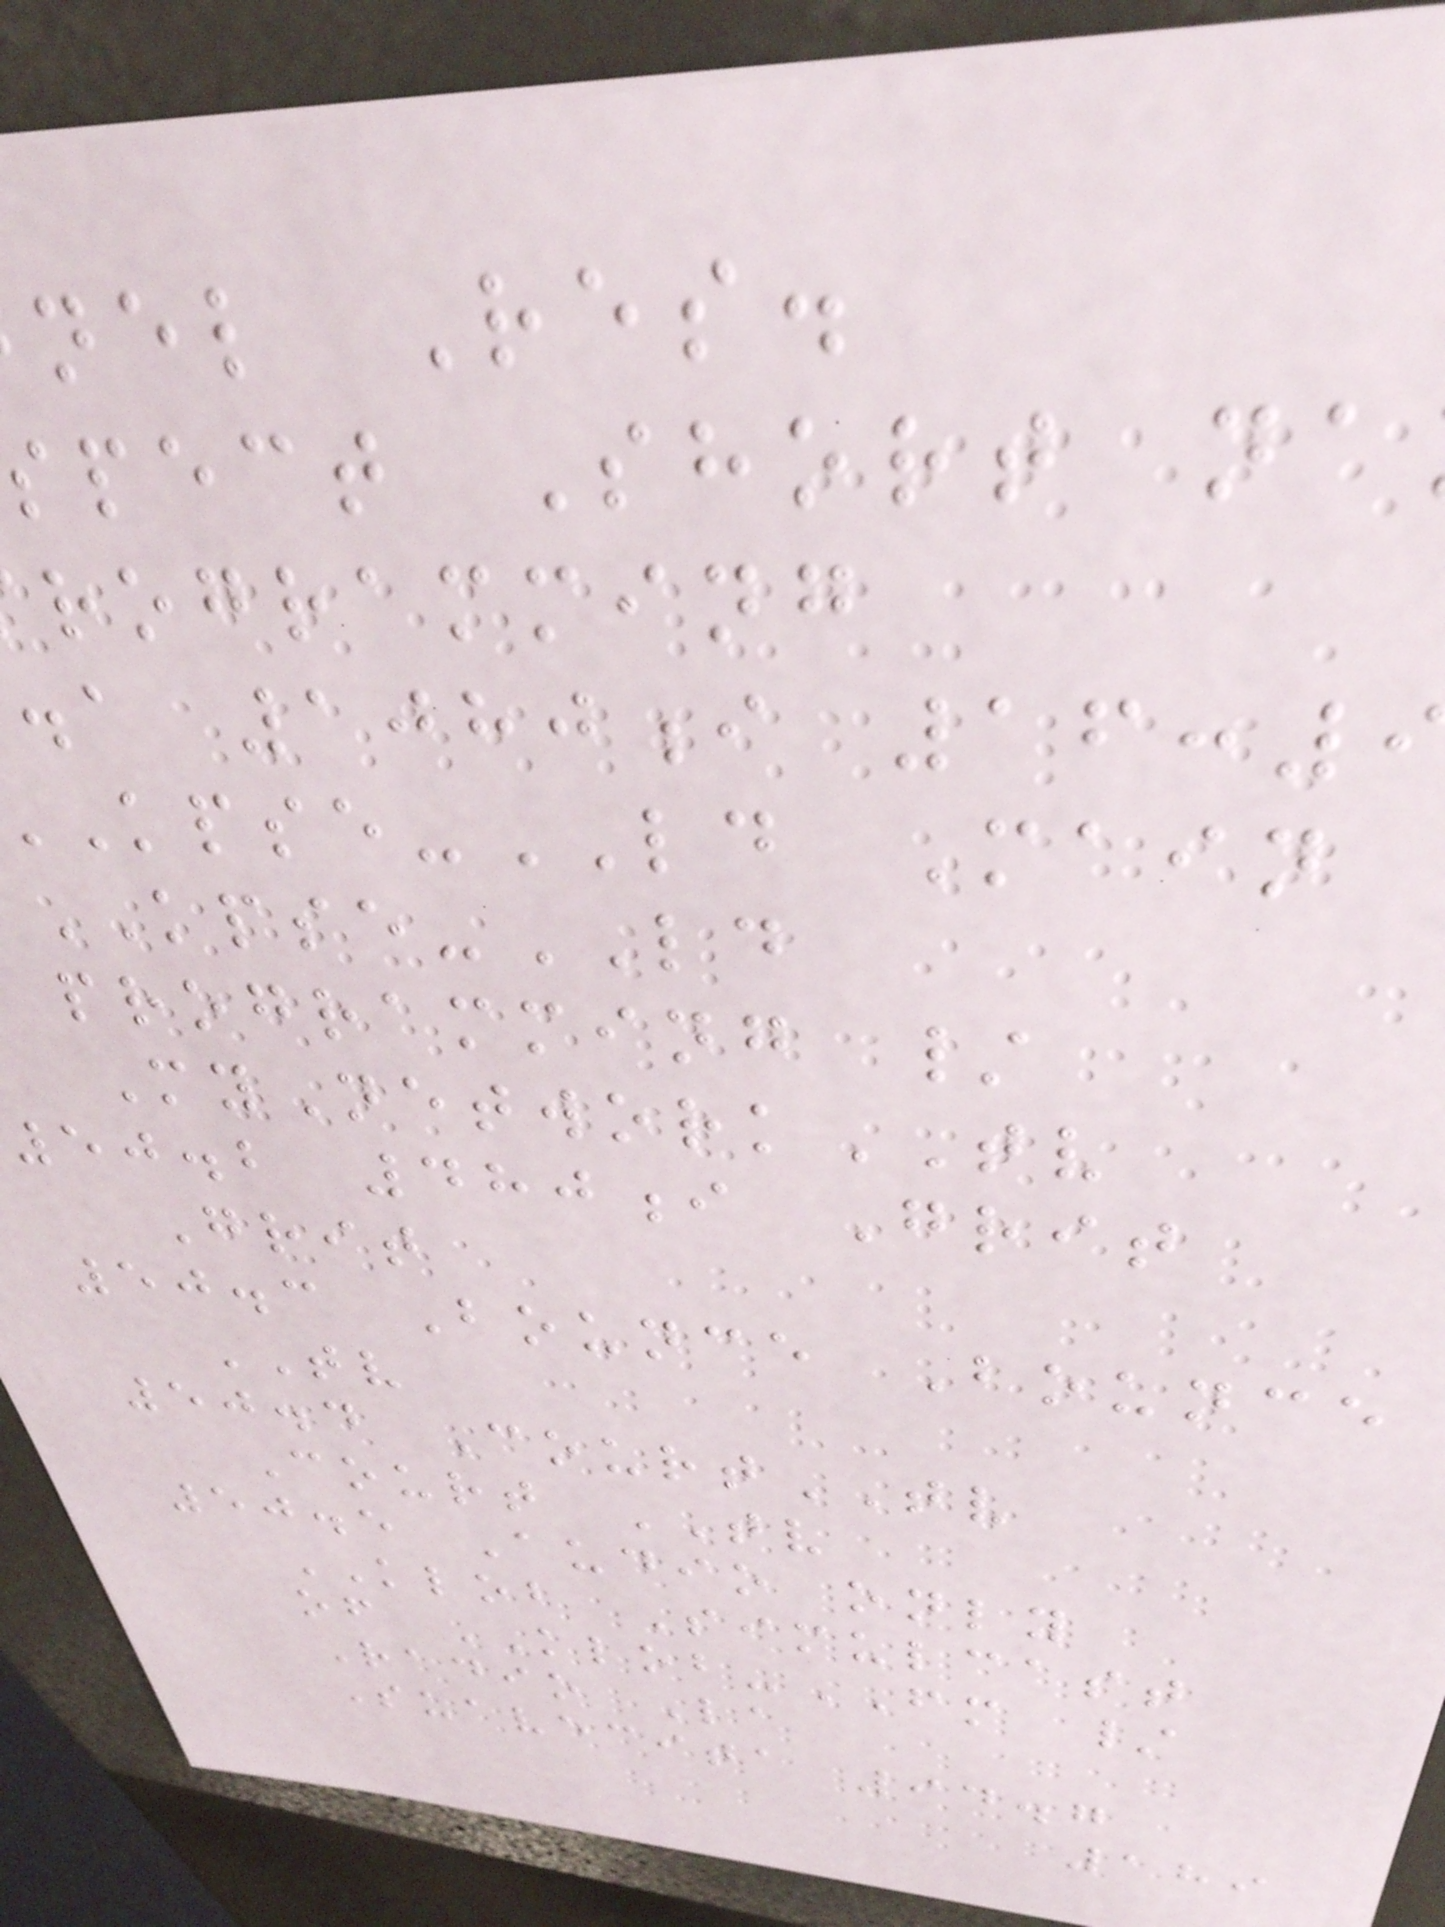nel Res.
pect Short na
rogramming
.a 1080i 16:
-LD Main
KPSE-LD
programming /
MyNetworkTV
50.2 480i Grit
Grit
50.3 Bounce Bounce
TV
50.4 CourtTV
Court TV
50.5 Audio only
KLOB Simulcast
of KLOB-FM /
Radio La
Suavecita 94.7
189
